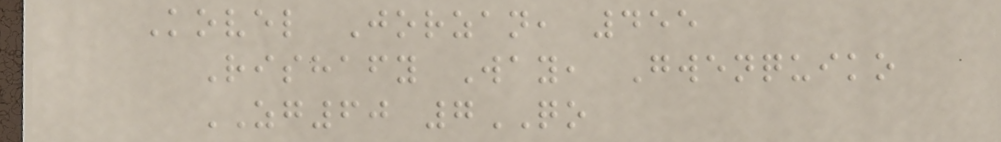Kovel Jorzan, 455
Rishafy Way, Gwenquiko
ZG60 7QO
